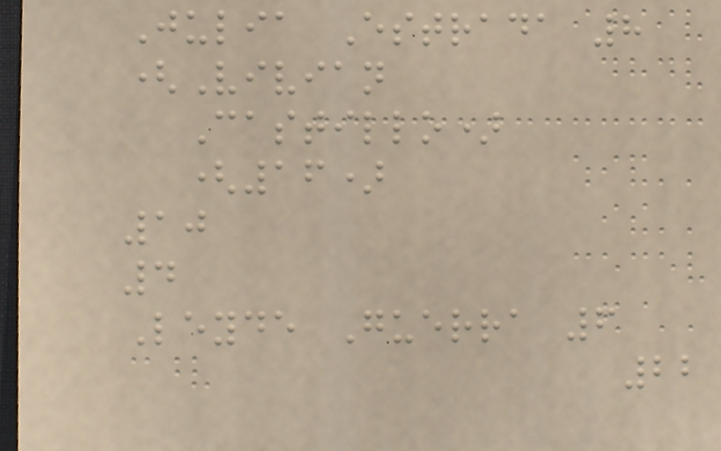Julia Estrada 8
(Vivian
Castillo)
(16)
10
4
Leyde Guerra 6
22
